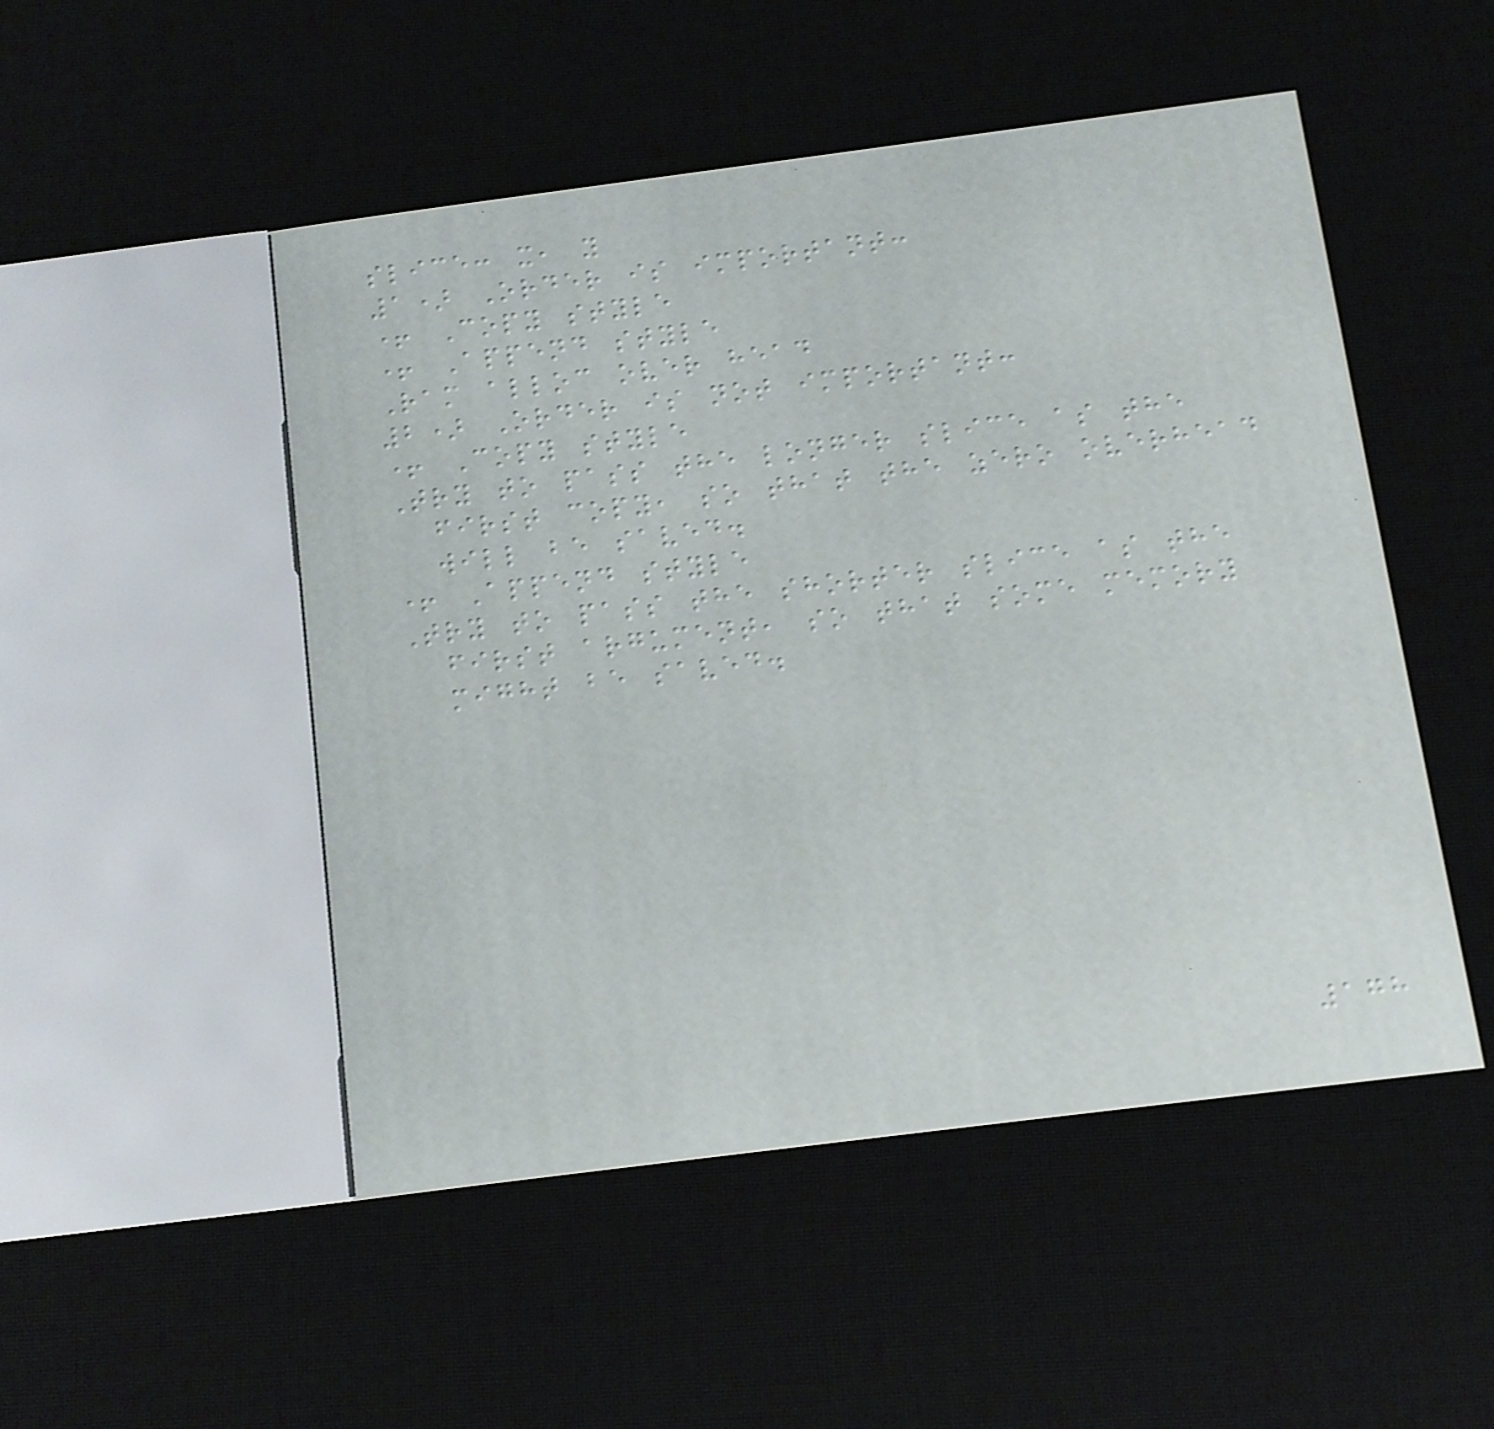slice: x, y
1) Order is important:
+ Copy style
+ Append style
Ram alloc over head
2) Order is not important:
+ Copy style
Try to pass the longer slice as the
first copy, so that the zero overhead
will be saved.
+ Append style
Try to pass the shorter slice as the
first argument, so that some memory
might be saved.
178
